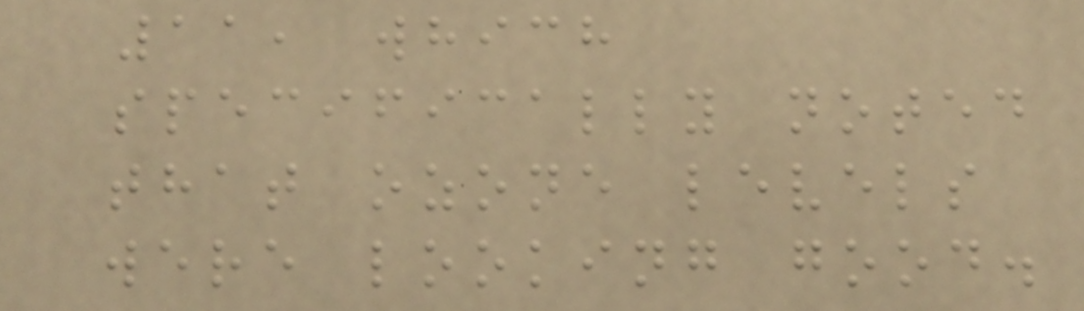11, which
specifically noted
that ozone levels
were looking good.
